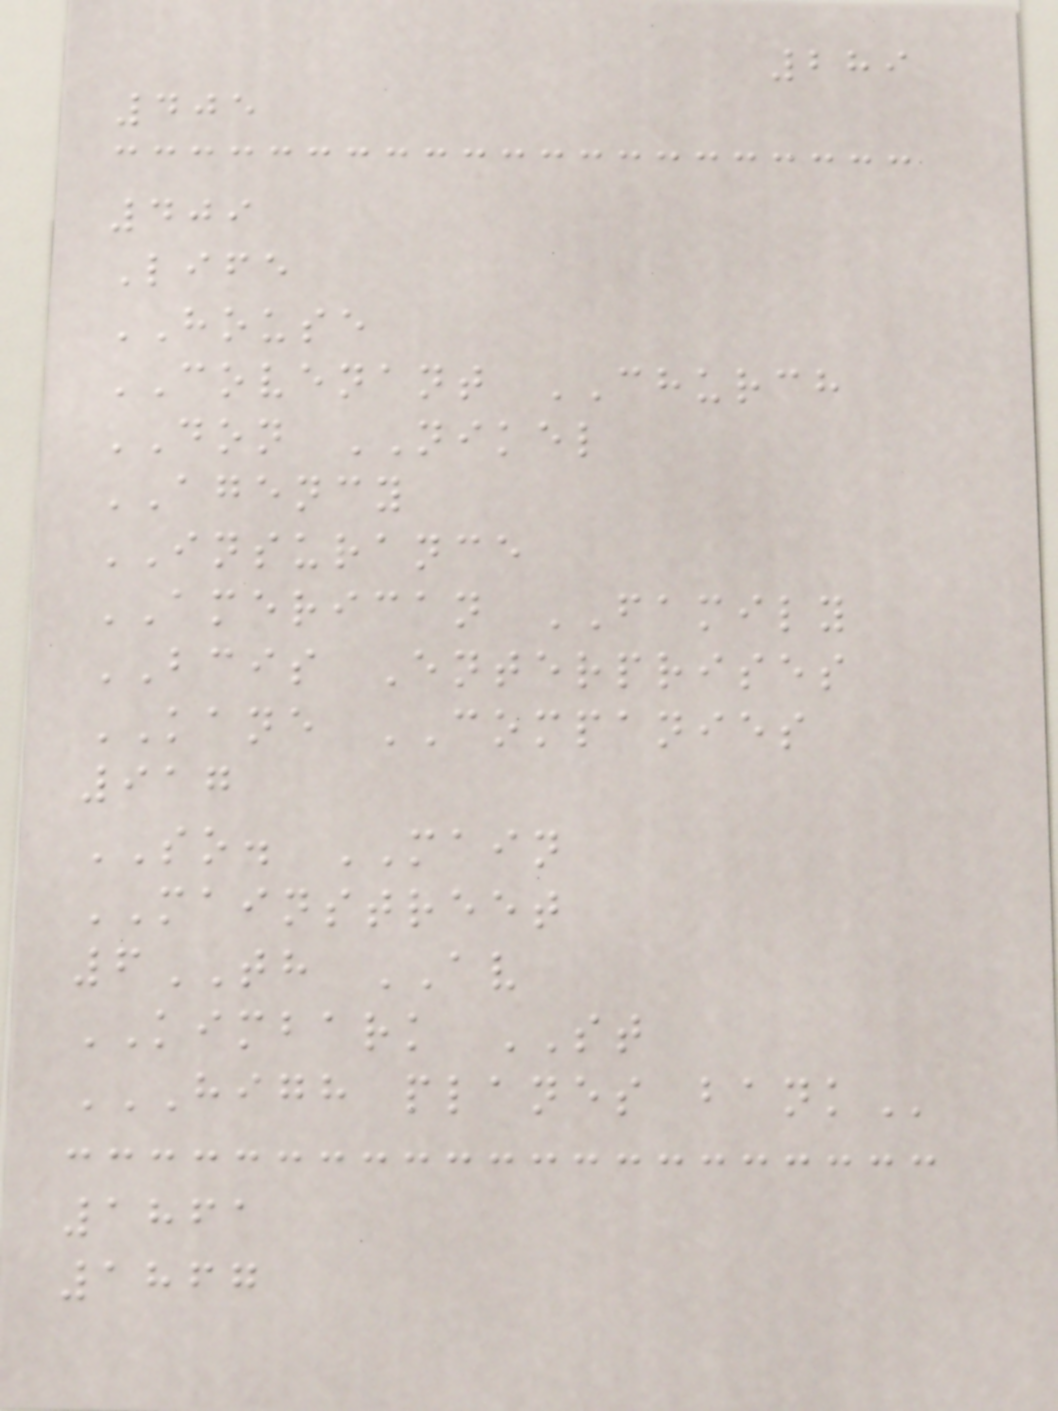289
405
409
Life
HOUSE
COVENANT CHURCH
DON NIKEL
AGENCY
INSURANCE
AMERICAN FAMILY
BCIS Enterprises
KANE COMPANIES
917
SO. MAIN
MAINSTREET
6TH AV
KIMBARK ST
HIGH PLANES BANK
1861
1867
